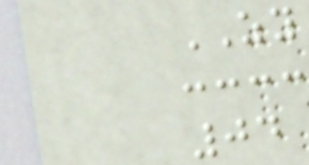ZY
04
